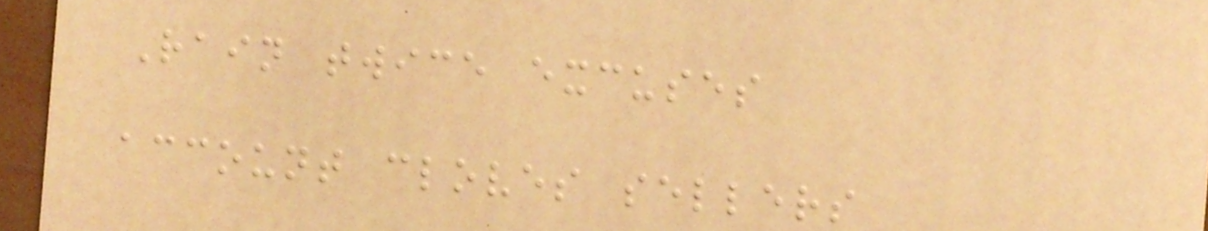Rain twice excuses
account cloves sellers
